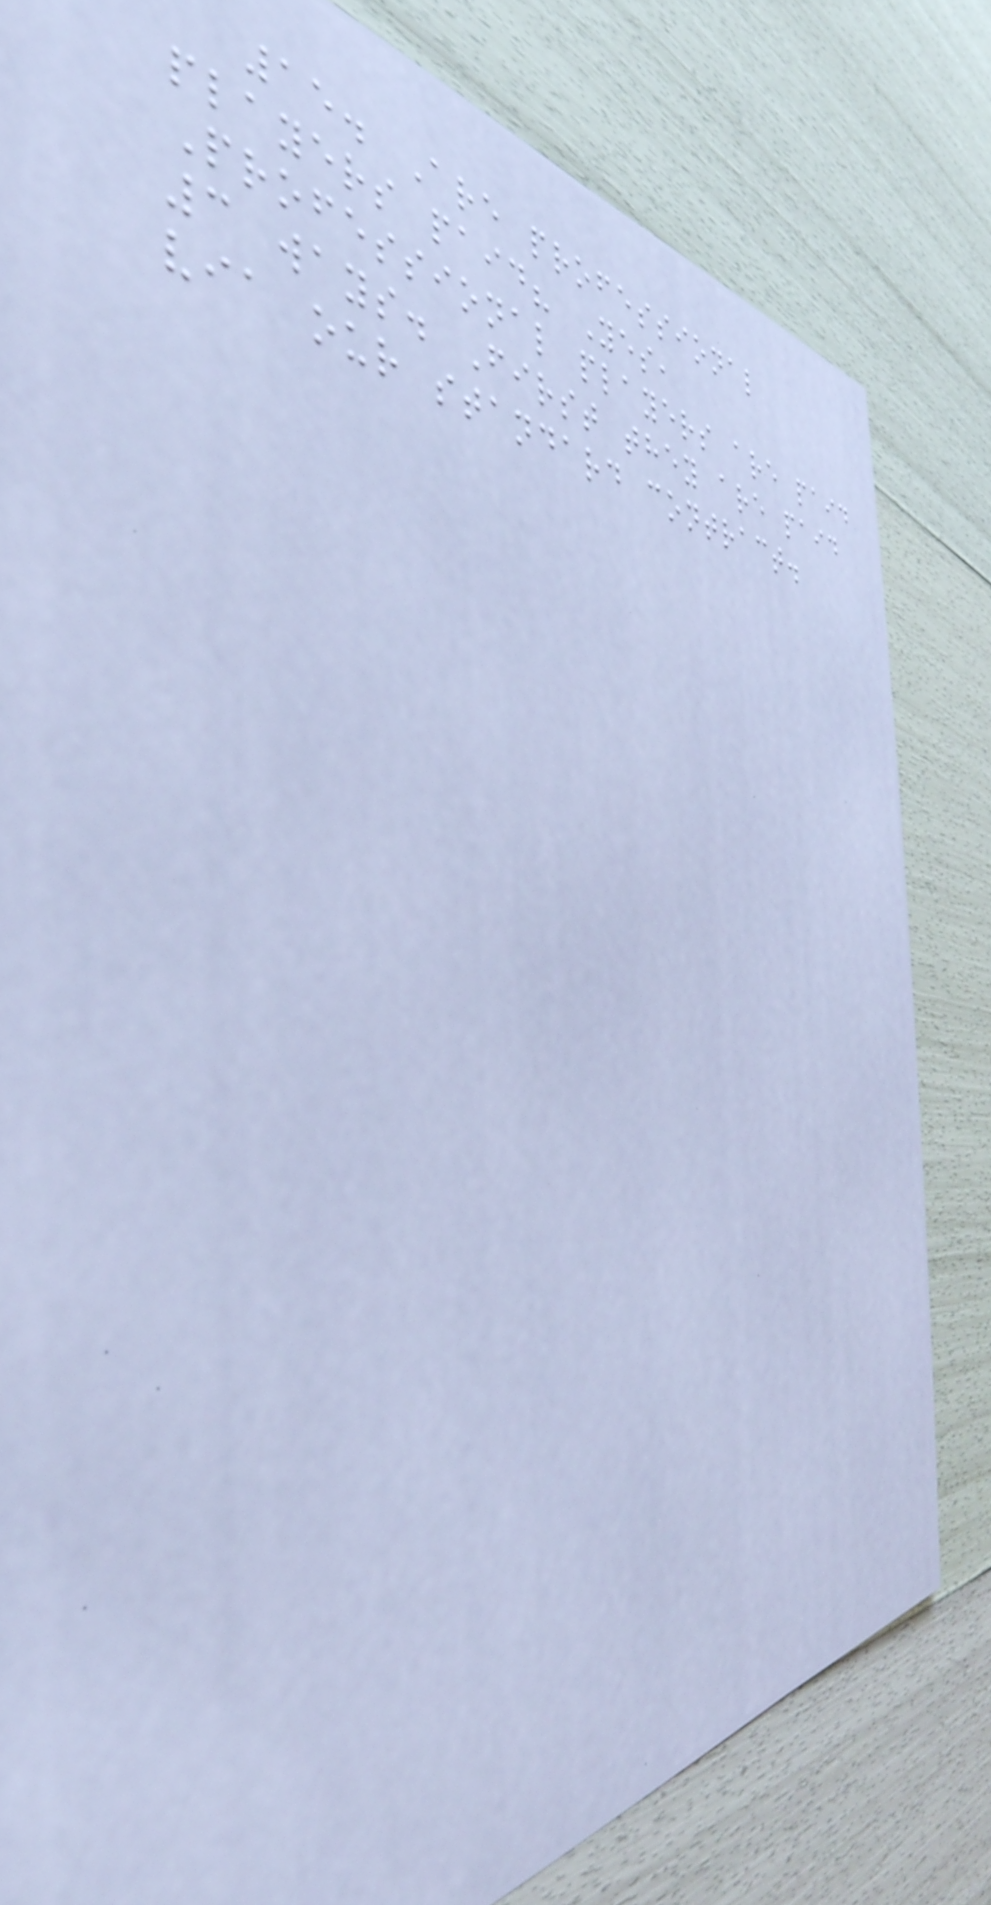15. Are professional
players paid? Yes,
Professional players are paid
3 ways. First they are paid
via our standard contract.
